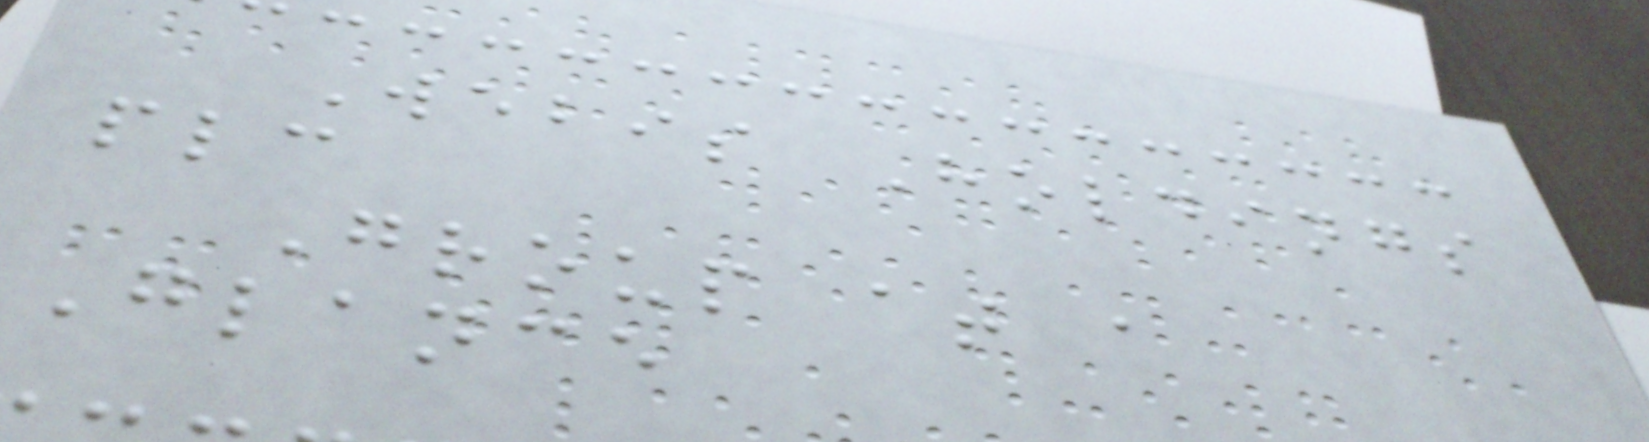Webis Holdings
plc
Group at a
Glance
